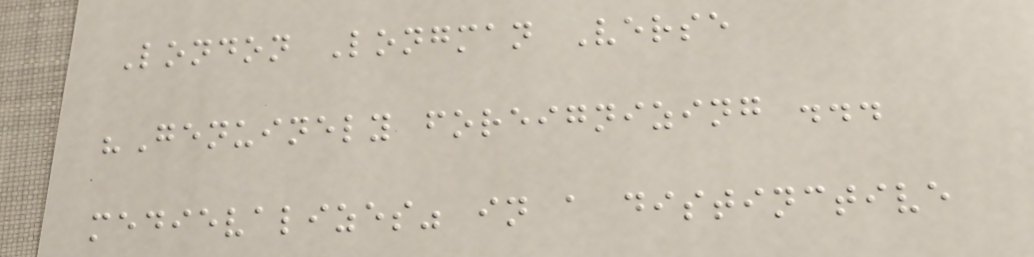London Longman Verse
"Genuinely foreignizing ...
medievalizes" in a distinctive
